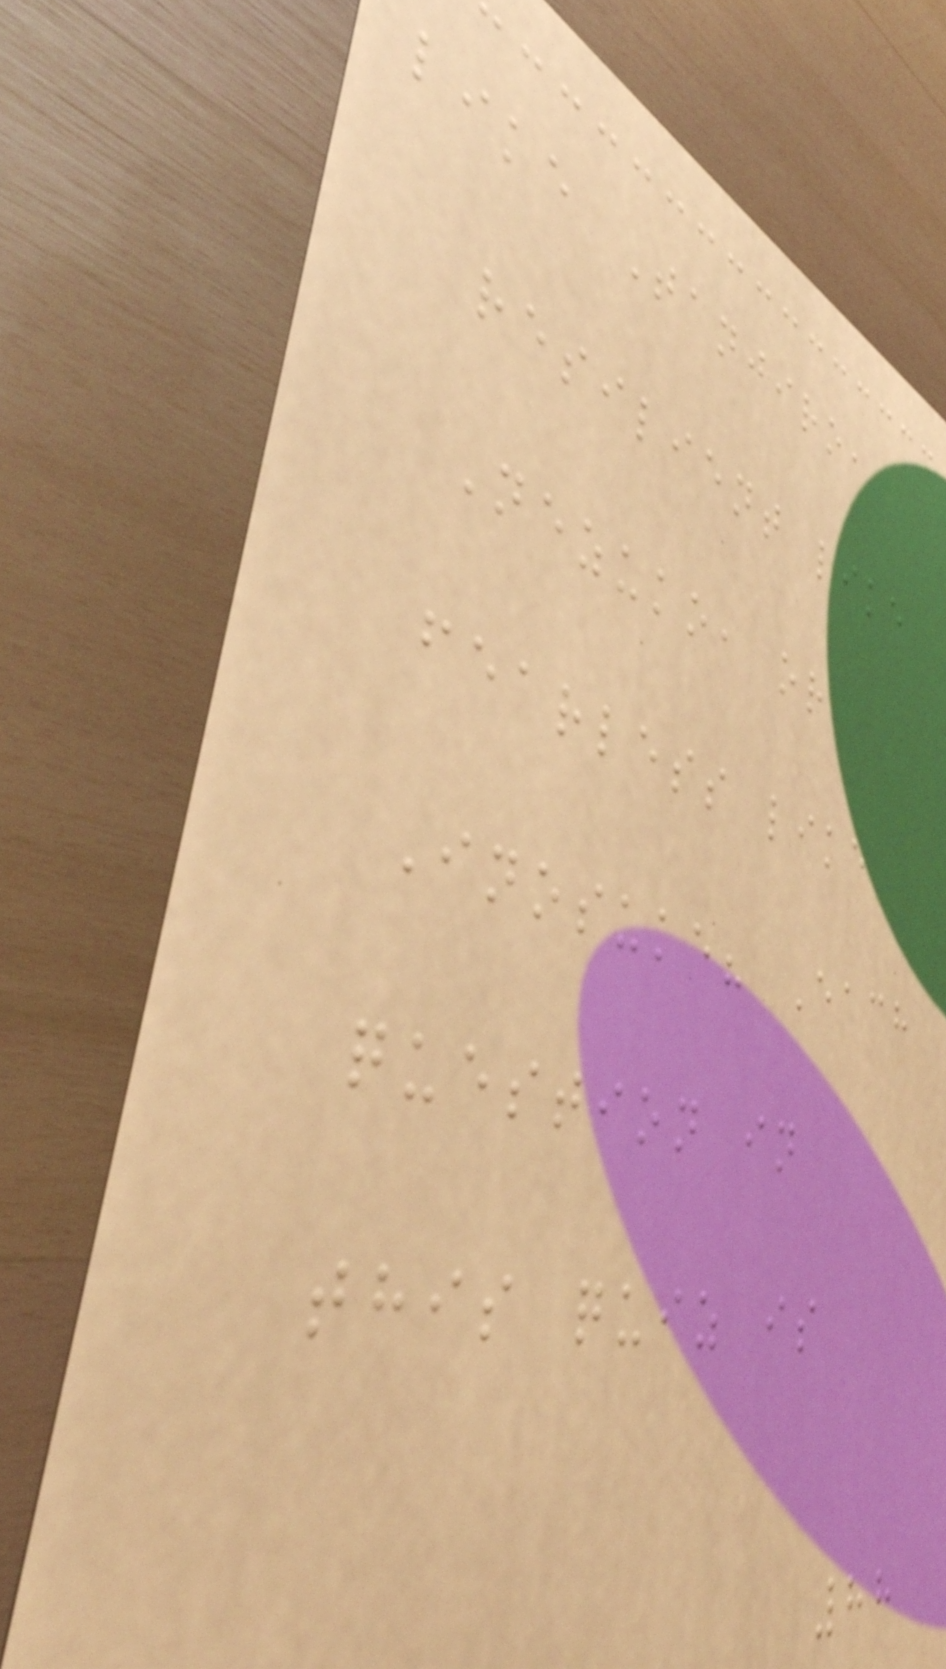like Tanjiro,
resilient like
Nezuko, or
fearless like
Inosuke? Each
question in
this quiz is
88
